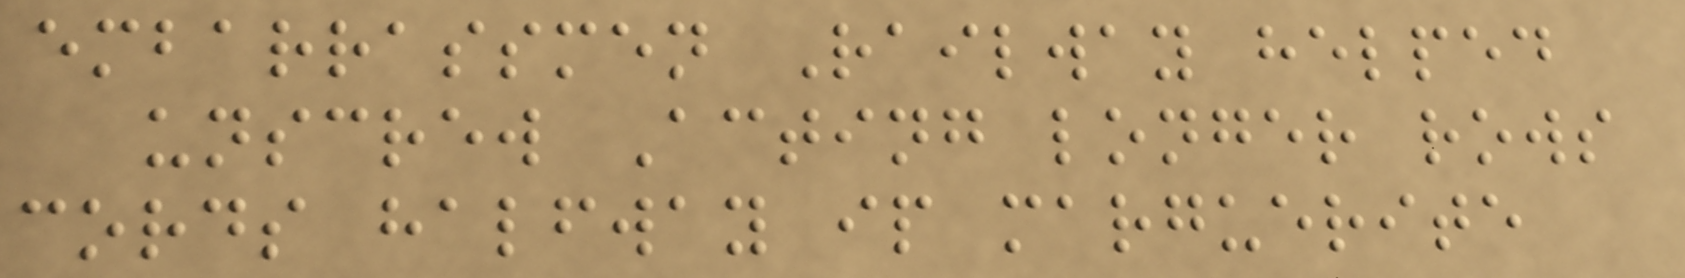embarrassmen Railway helped
unscrew Acting longer rows
cords halfway ip marguerite
